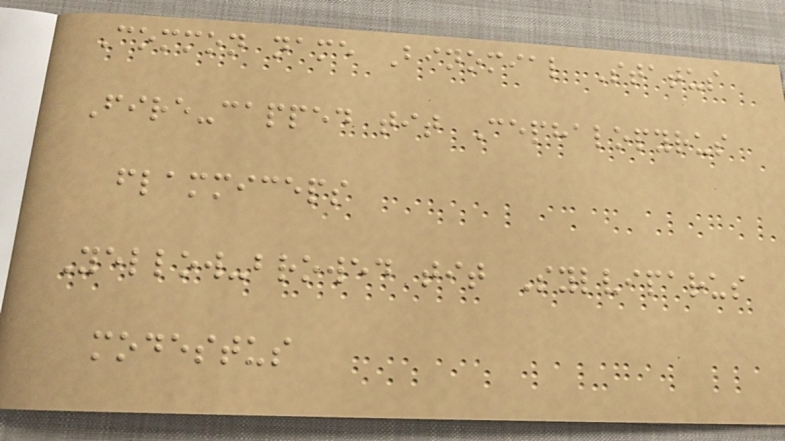Common name Binomial Status
Fire-capped tit Cephalopyrus
flammiceps
Yellow-browed tit Sylviparus
modestus
